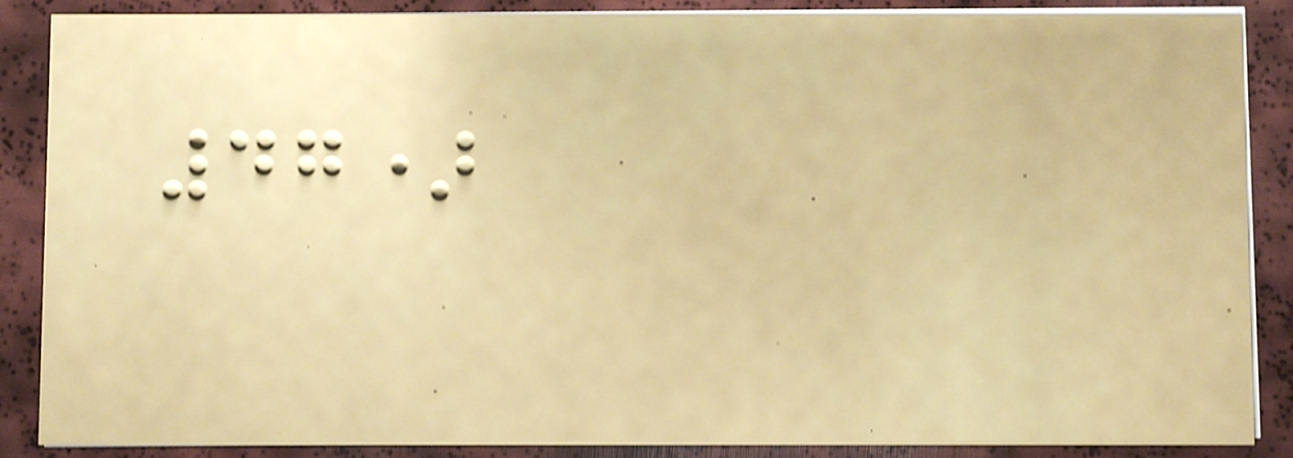47)
